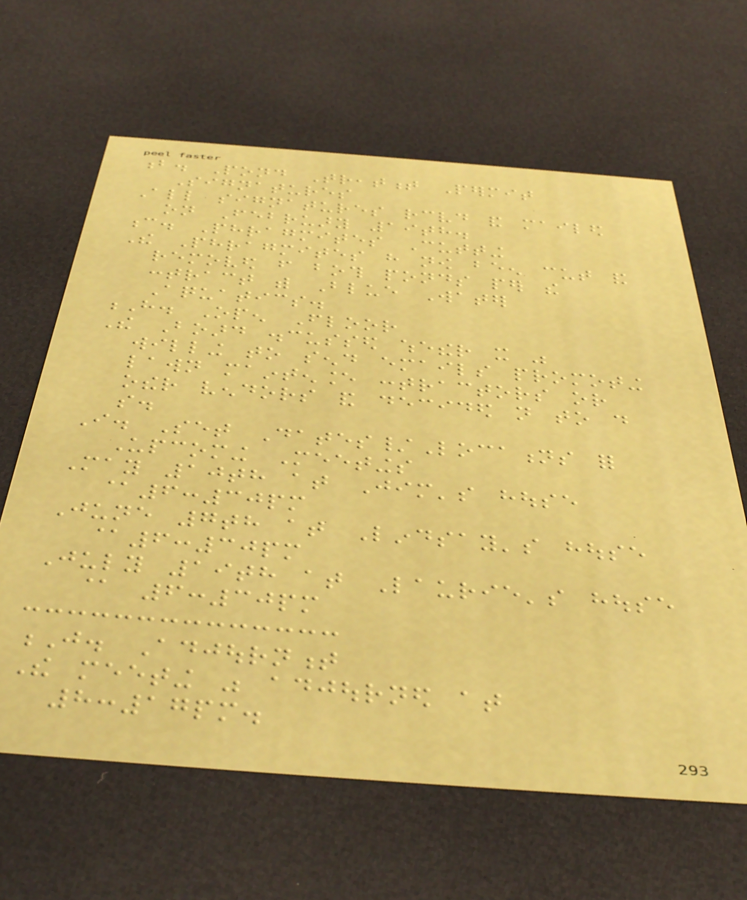b. Pond Treatment Permit
Signatures
All signatures received and mailed
on February 19th.
c. Phragmites Cutting
The Phragmites have now been cut and
removed from both ponds per the
contract with Blue Water
Aquatics.
H. Open Floor
The Board discussed whether it was
willing to send emails promoting
lawn maintenance contractors or
other vendors and decided not to do
so.
I. Set Dates/Locations for
Upcoming Meetings
May 10th at Jim's house
@6:30pm
June 7th at Lindsay's house
@6:30pm
July 19th at Laurie's house
@ 6:30pm
J. Adjournment
The meeting was adjourned at
8:17pm.
